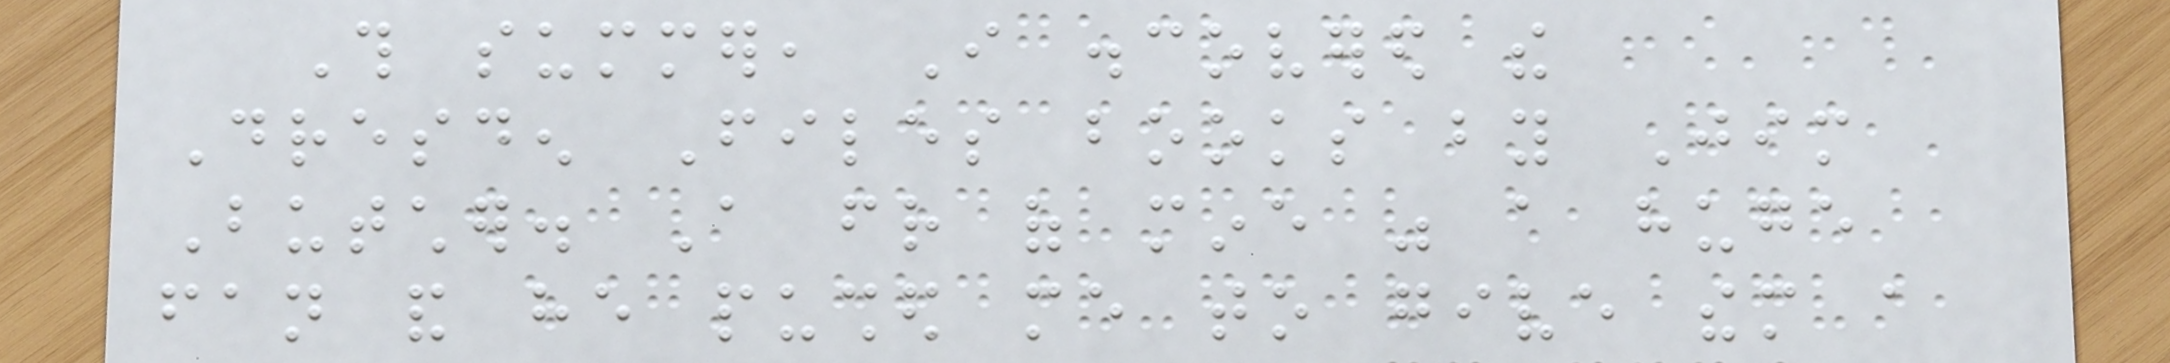This summer, I discovered the
Dresden Files books by Jim
Butcher. A friend of mine was a huge
fan and he pushed me to give them a
